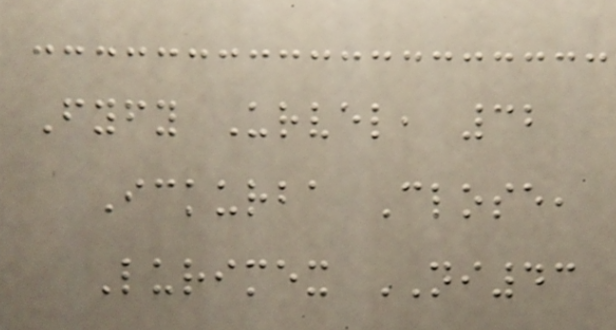Fyfy Urvel, 32
Ickurba Close,
Lurimex NI43
